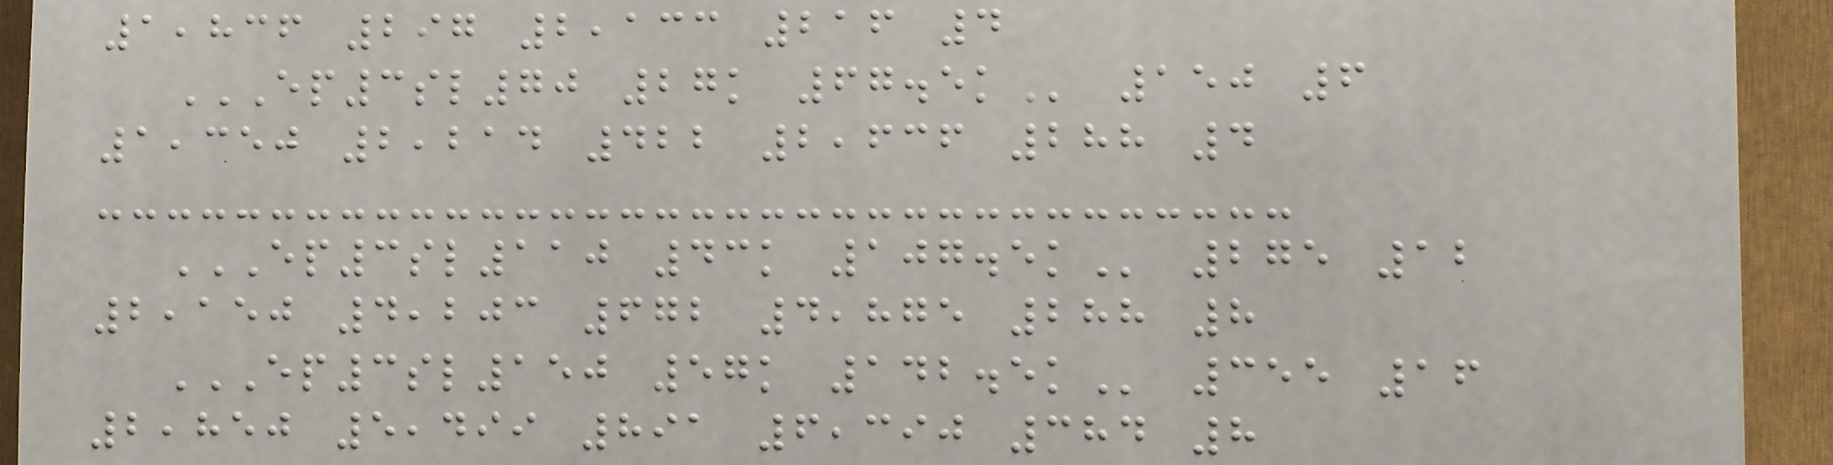1,836 297 2,133 216 4
EP3SL70 27K 67.5K 150 6
1,350 2,214 422 2,636 288 4
EP3SL110 43K 107.5K 275 12
2,150 4,203 672 4,875 288 8
EP3SL150 57K 142.5K 355 16
2,850 5,499 891 6,390 384 8
